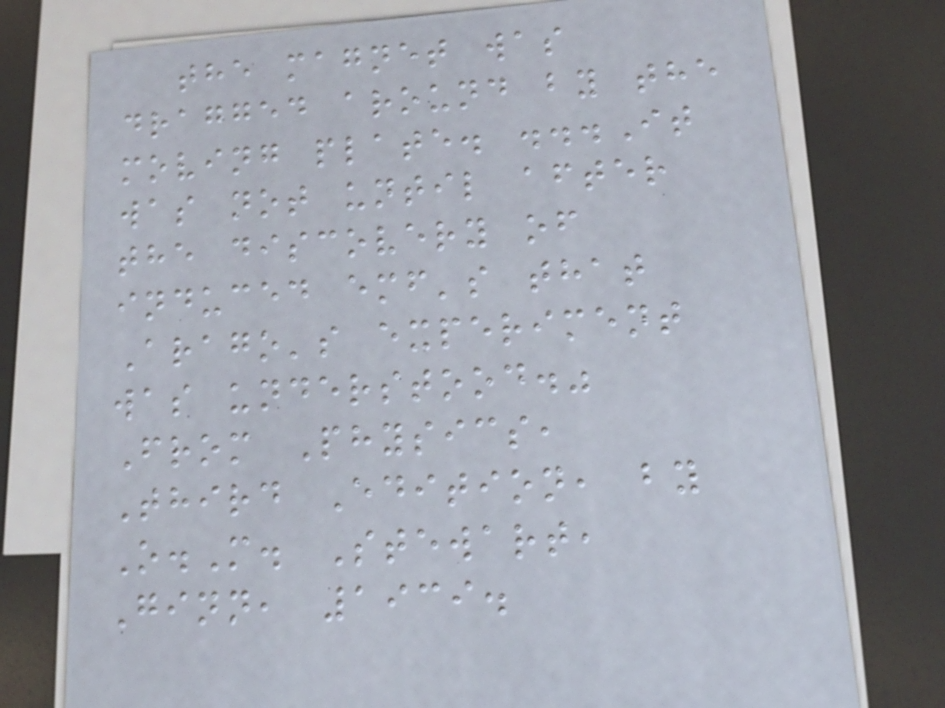the magnet was
dragged around by the
moving plate. ...It
was not until after
the discovery of
induced emf's that
Arago's experiment
was understood."
From Physics,
Third Edition, by
O.M. Stewart,
Ginn, 1939.
